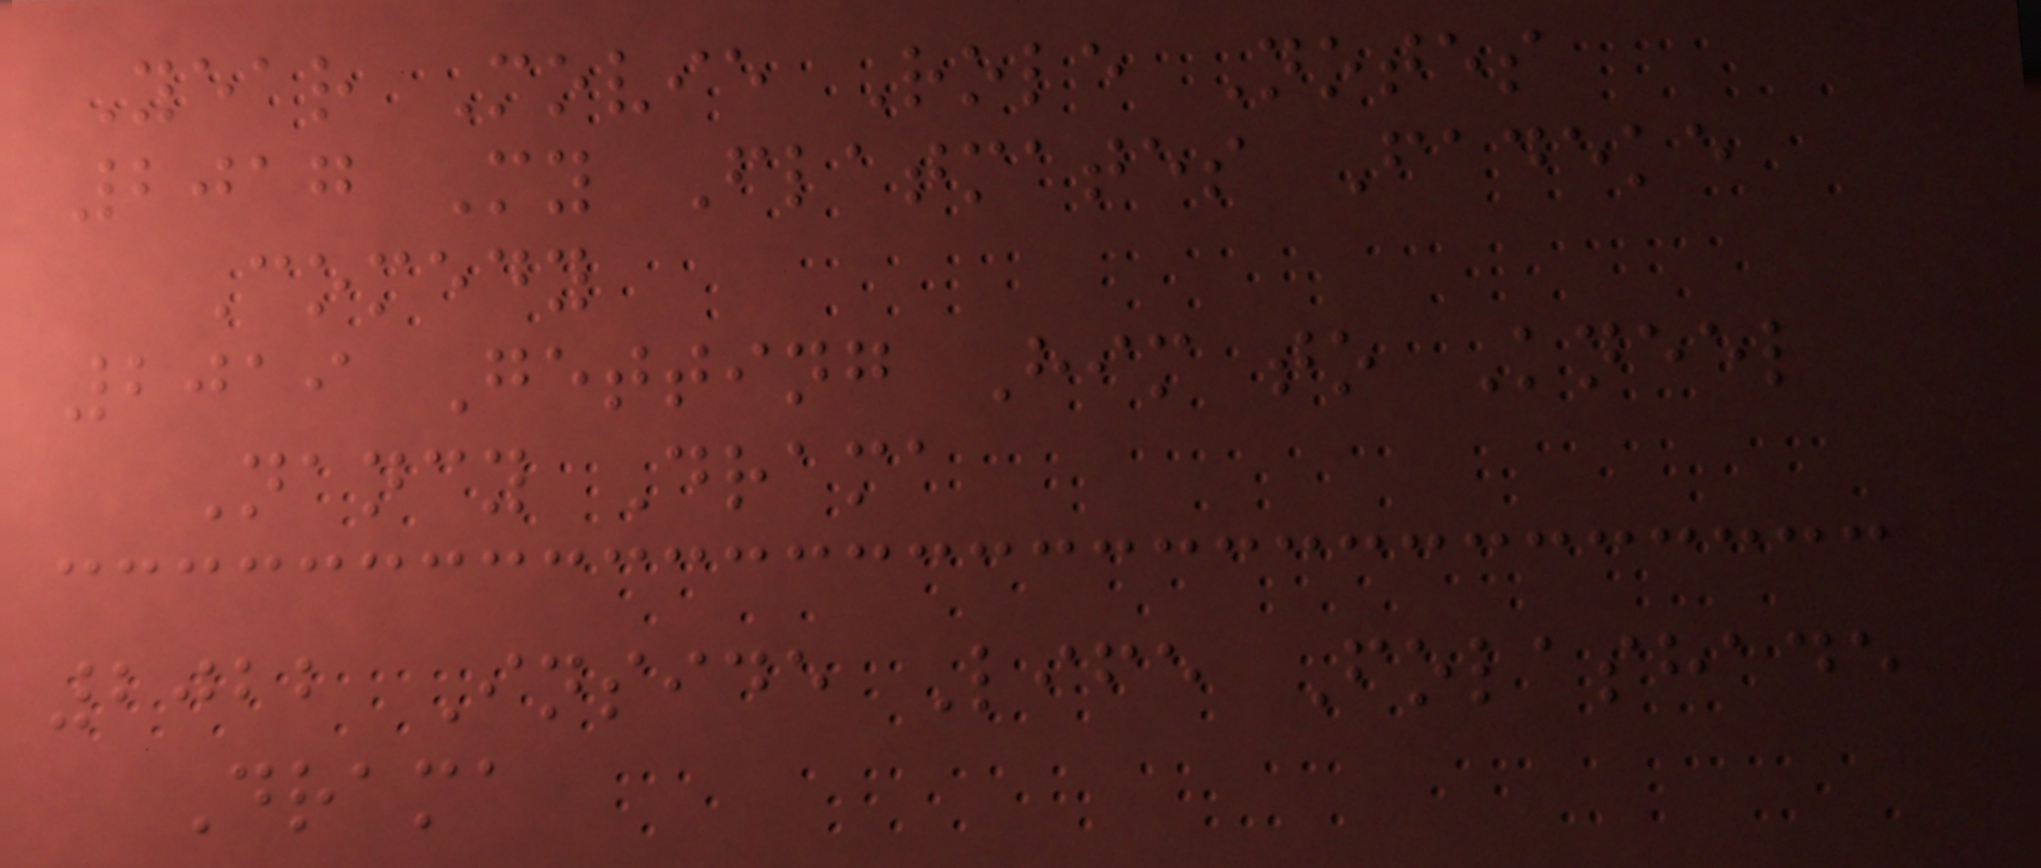Year Movie Role Notes
2017 My Flatmates Fadeke
Comedy
2019 Getting Him to Kneel
Nancy Drama
2022 Inside Life Folashade
Drama
